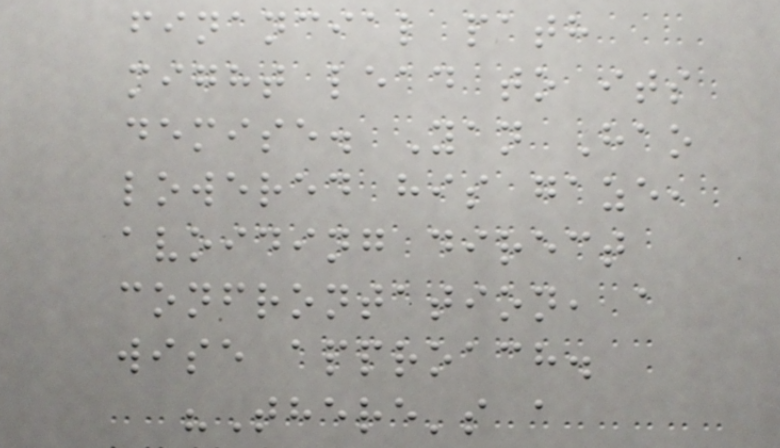financial path
might lead to its
demise. Yan Hao
lowered his gaze,
avoiding direct
confrontation, a
wise approach.
"There's a
